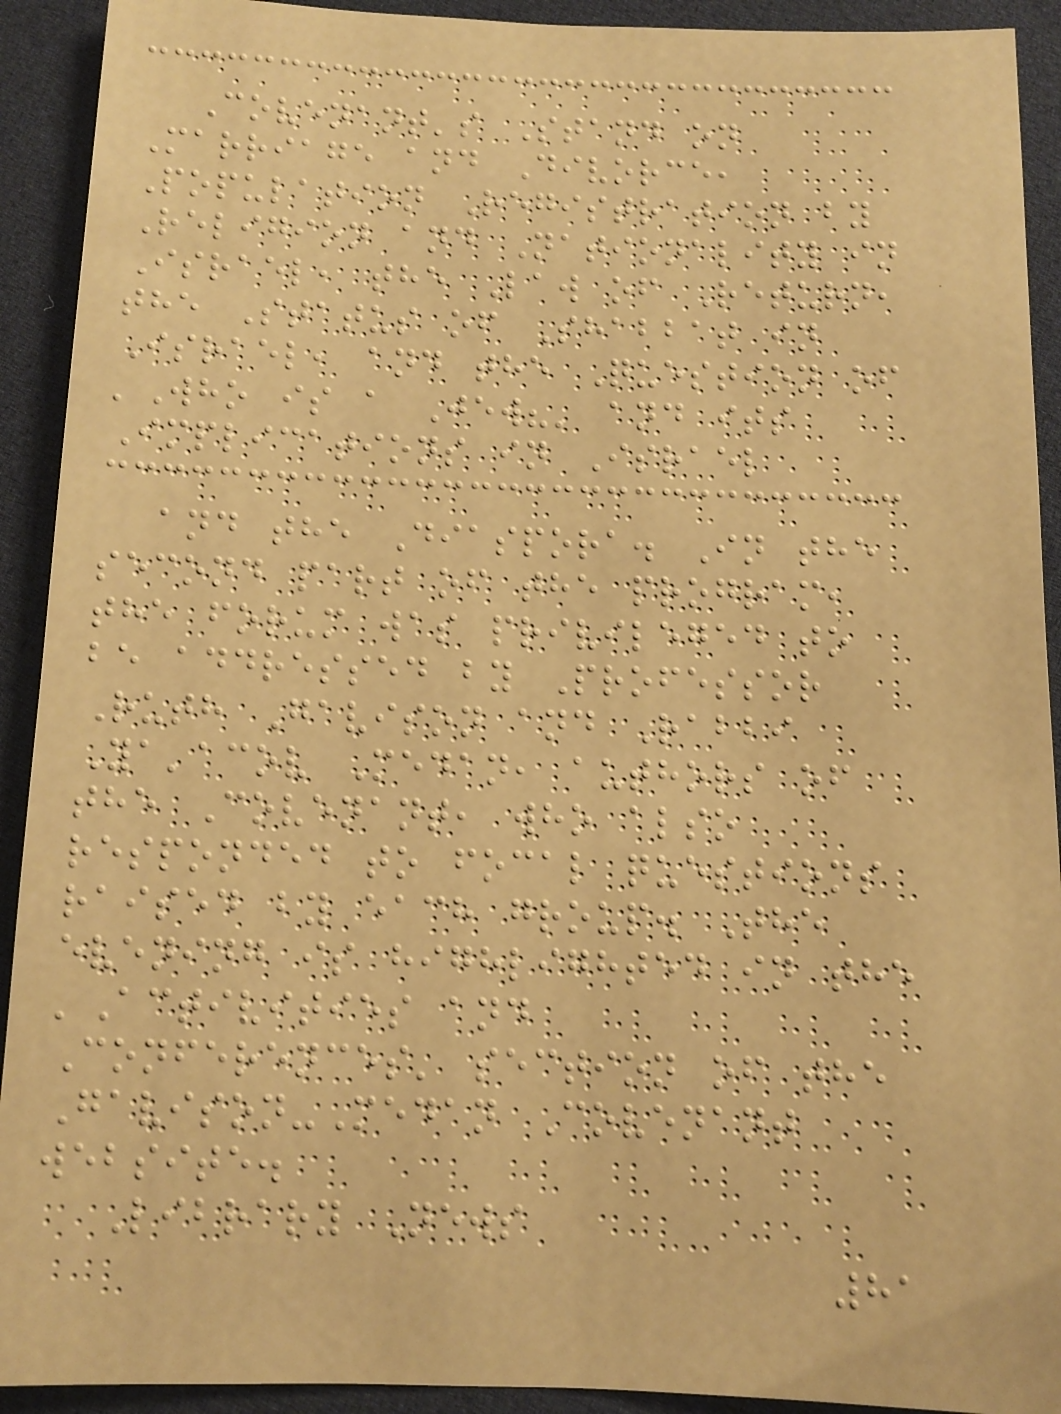Covenant's Stand on
Marriage and Divorce,
Population Registration by
Religion and Nationality in
Israel, the Law of Return,
the Status of Shabbat in
Israel, and the Question of
'Who is a Jew?' and its
Implications in Israel
and the Diaspora. In the
second part of the program,
the forum was privileged to
be addressed by Professor
Ruth Gavison and Rabbi
Ya'acov Medan, authors of
the Covenant, who also
responded to focal questions
raised by each group. The
evening is highlighted in the
'Activities and
Conferences' section of the
Gavison-Medan Covenant
website.
Library News
81
